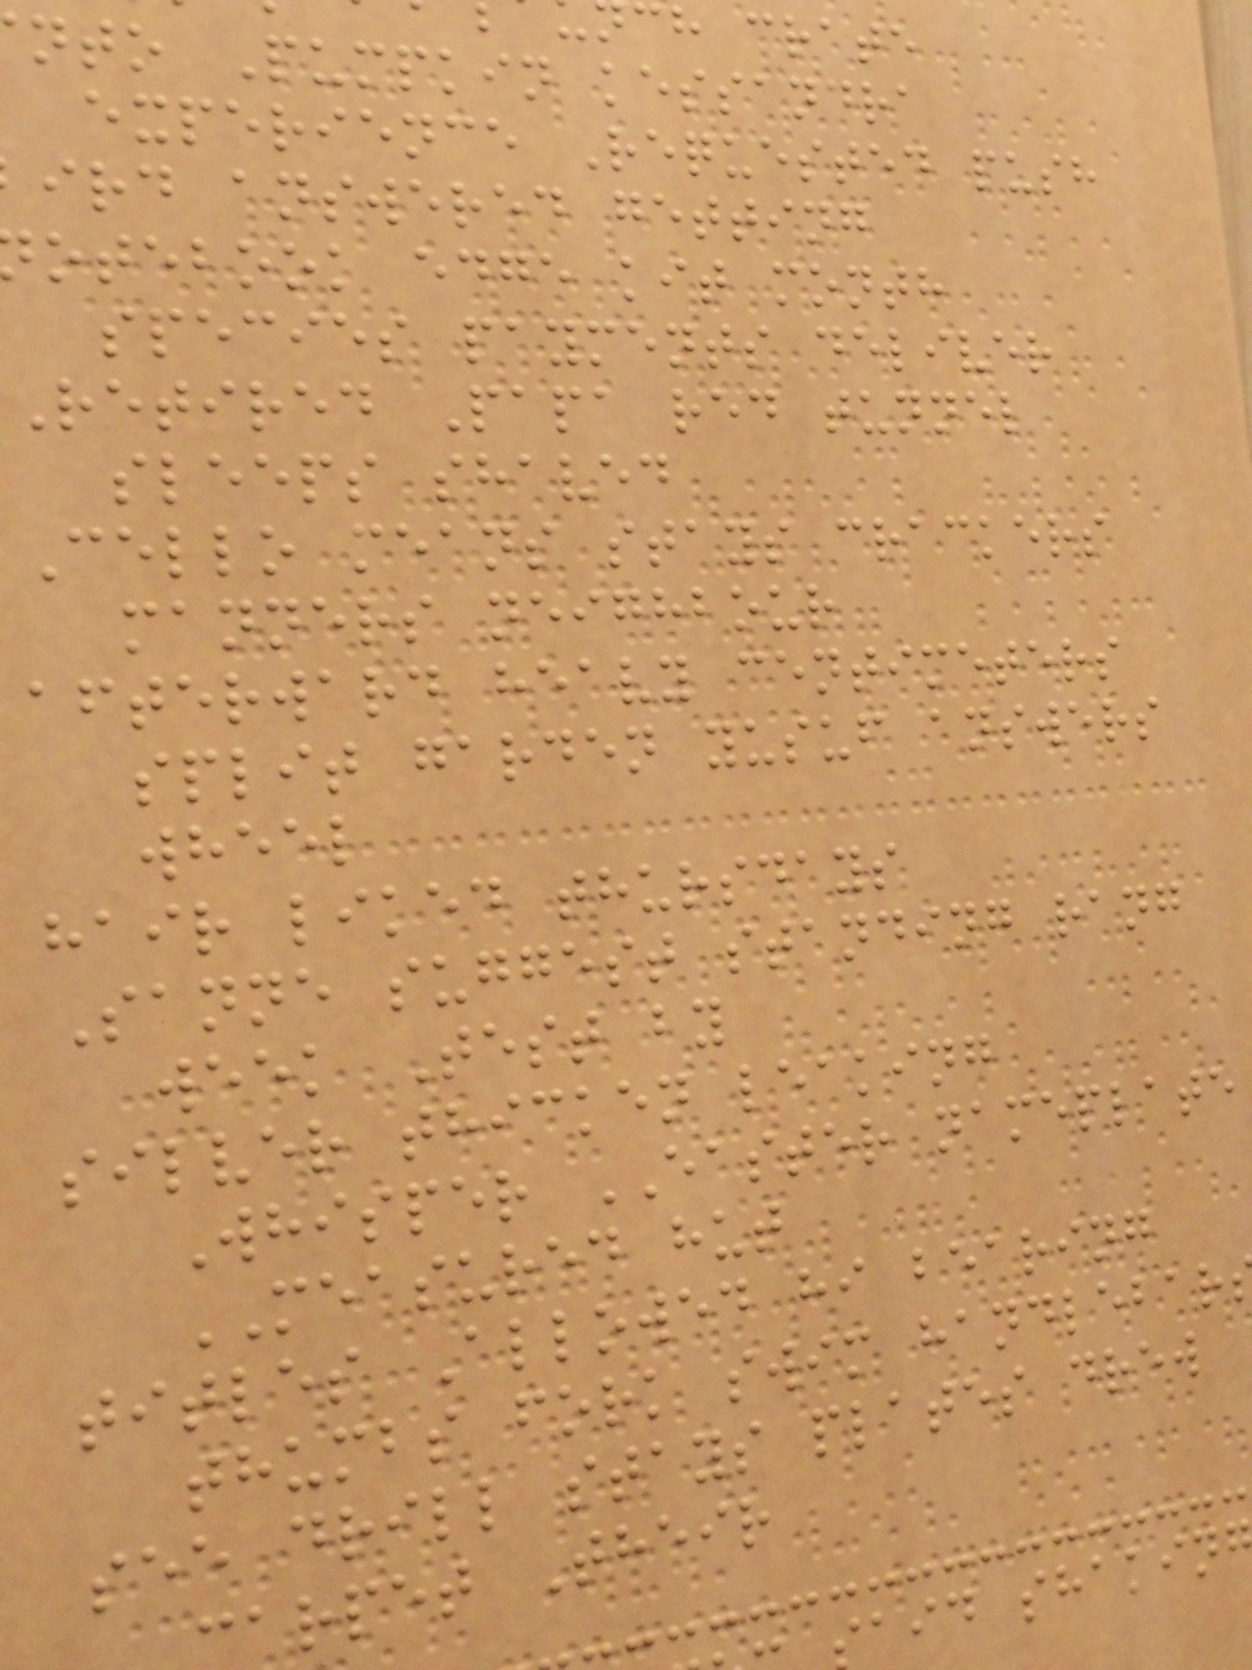ch crate
nto Pumpkin kessandra
experience Requested push
ird answered getting
otebook edge kit month
species payments deliver
Retired Papa red tunnel
sleeps shaved
Cello means stays crackers
manners neighbour
afterward heavy centimeters
split garden yusuf answers
wheel
hair liked thursdays
Sanne suggest standing rang
week Test by
silver thicken leaking
Whisper EASTER nameplate
MEASURED hut
titles Allowed hi bearing
thumbs fork swim handlebar
see drill stays plates drew
arpet Their
aid shakin
